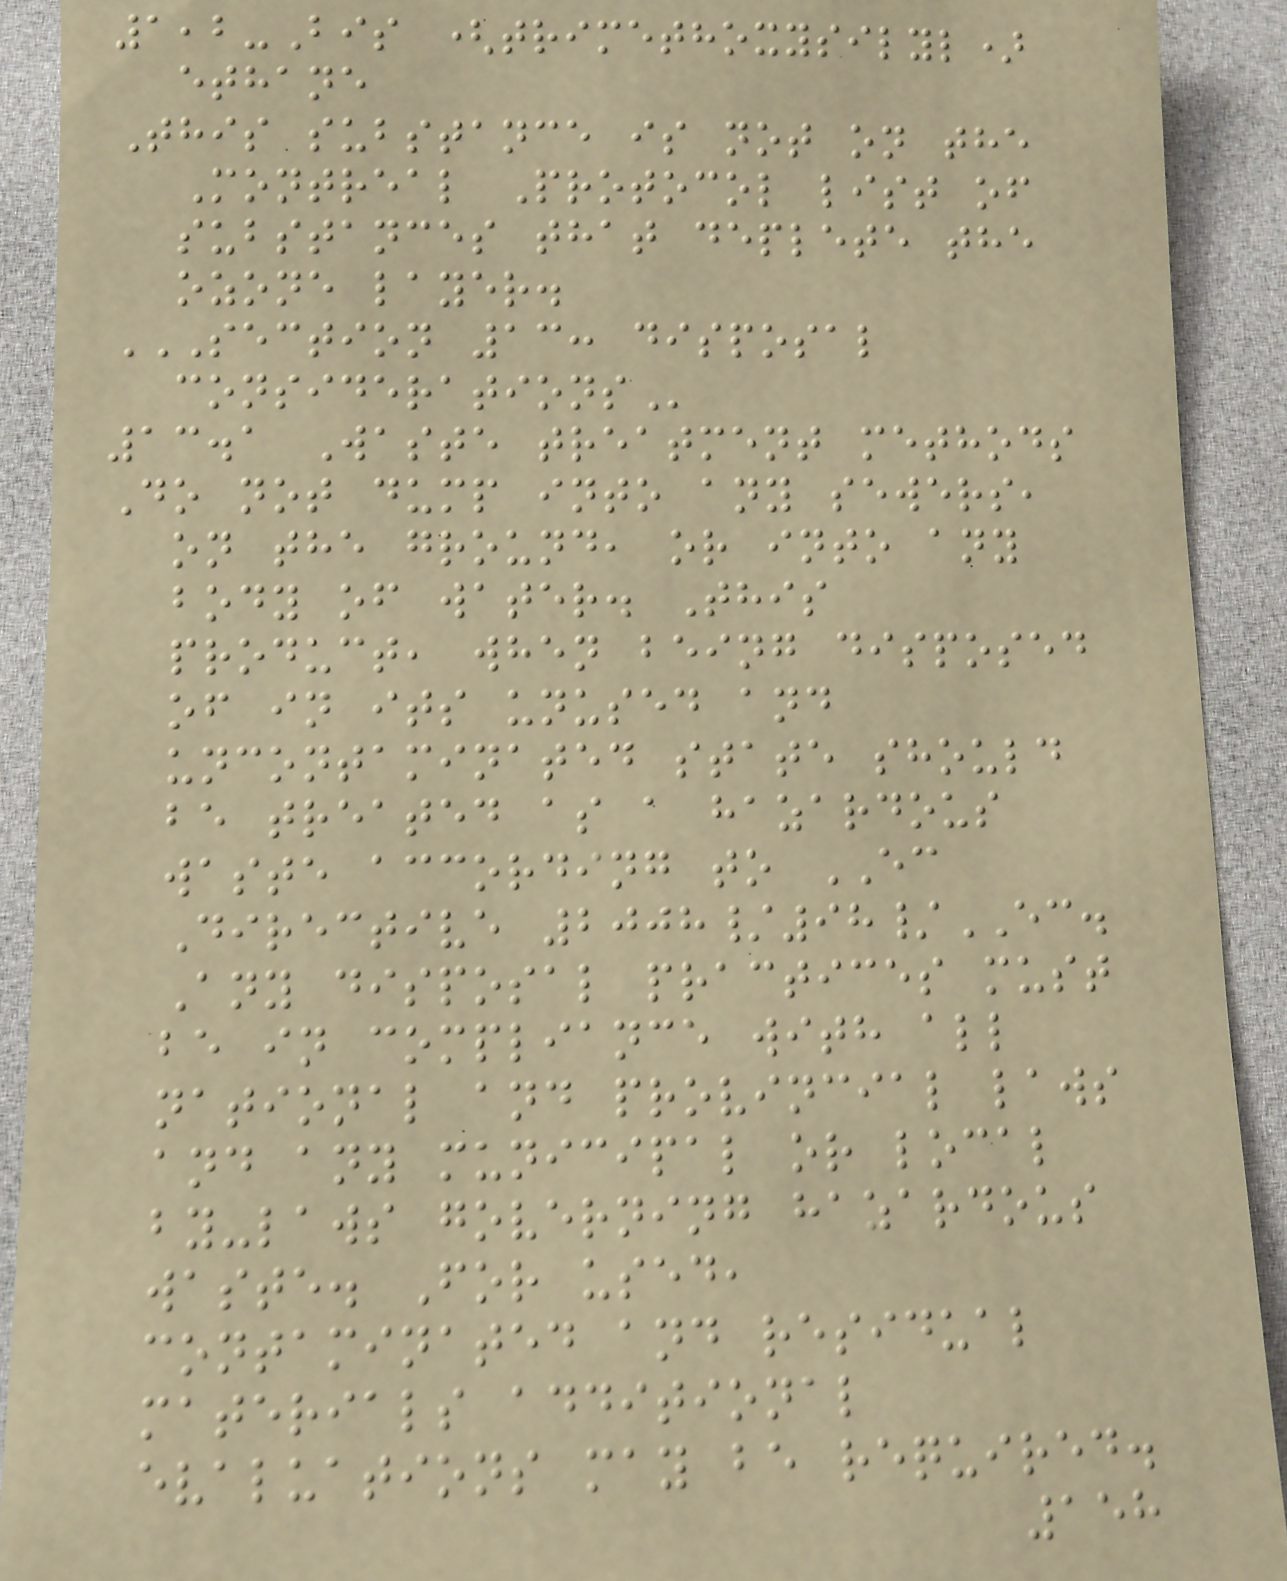1,2-Bis (trimethoxysilyl)
ethane
This substance is not on the
Montreal Protocol list of
substances that deplete the
ozone layer.
SECTION 13: DISPOSAL
CONSIDERATIONS
13.1 Waste treatment methods
Do not dump into any sewers,
on the ground, or into any
body of water. This
product, when being disposed
of in its unused and
uncontaminated state should
be treated as a hazardous
waste according to EC
Directive 2008/98/EC.
Any disposal practices must
be in compliance with all
national and provincial laws
and any municipal or local
by-laws governing hazardous
waste. For used,
contaminated and residual
materials additional
evaluations may be required.
158
